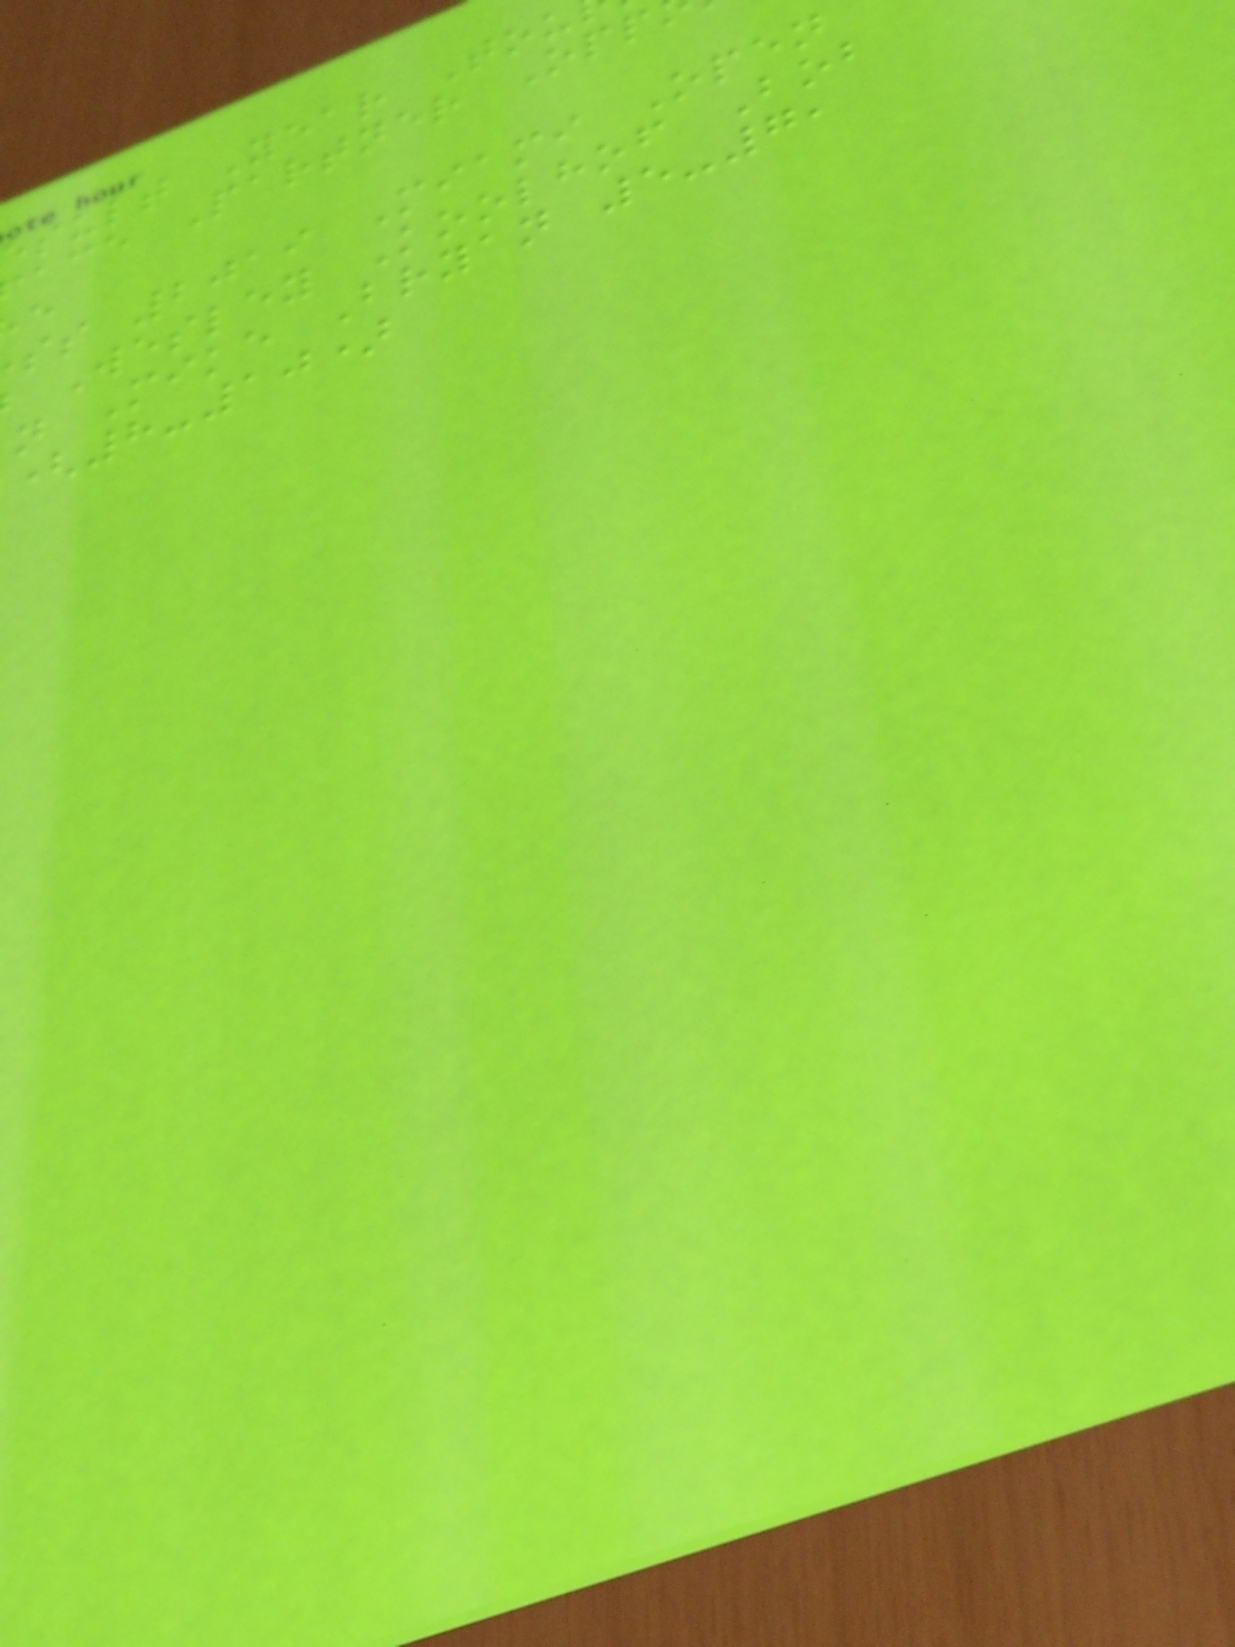sult Year Tou
ace Partner Opp
ss 2019 Miami Open
Wesley Koolhof Bob
n Mike Bryan 5-7,
(8-10)
